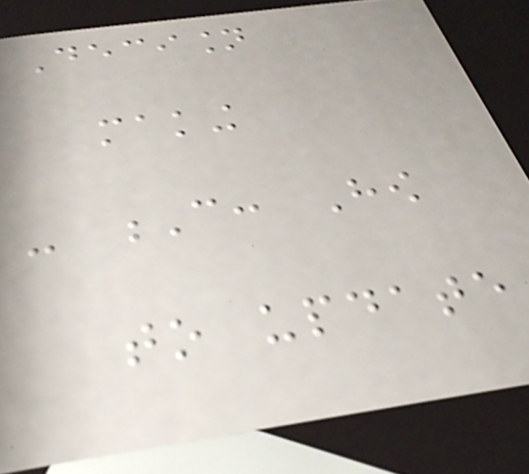Decision
making
- C: How
to update
